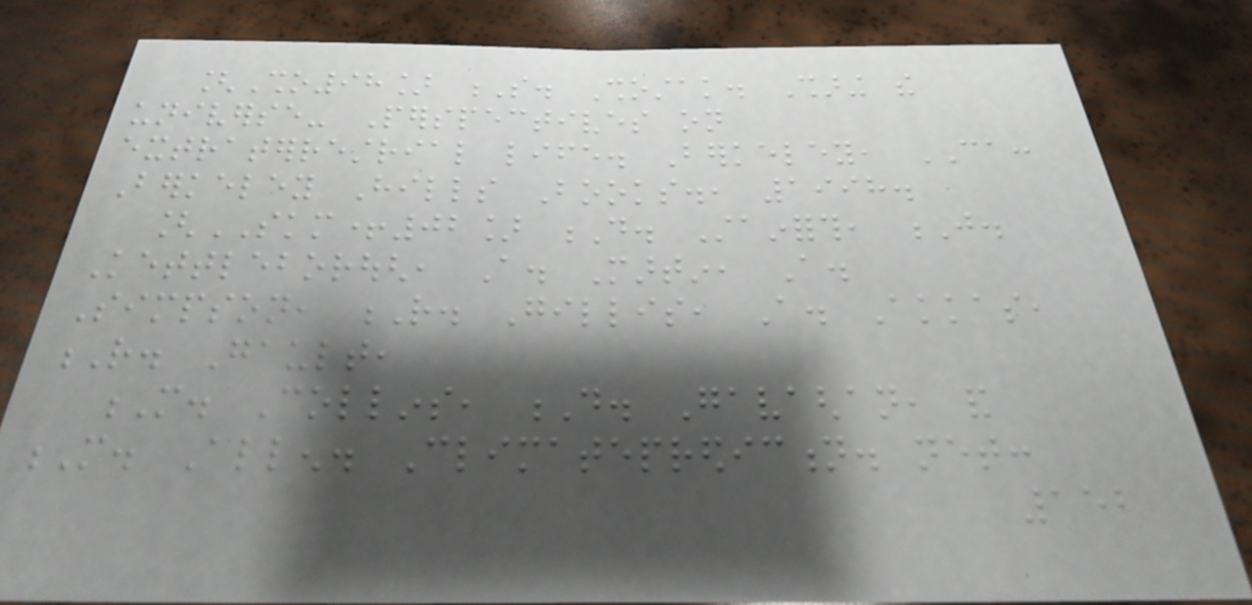[Sho98] S. Shostak. Sharing the
universe- Perspectives on
extraterrestrial life. Berkeley, CA:
Berkeley Hills Books., 1998.
[SKM+02] D. Stainforth, J.
Kettleborough, A. Martin, A.
Simpson, R. Gillis, A. Akkas,
R. Gault,
M. Collins, D. Gavaghan, and
M. Allen. Climateprediction. net:
152
